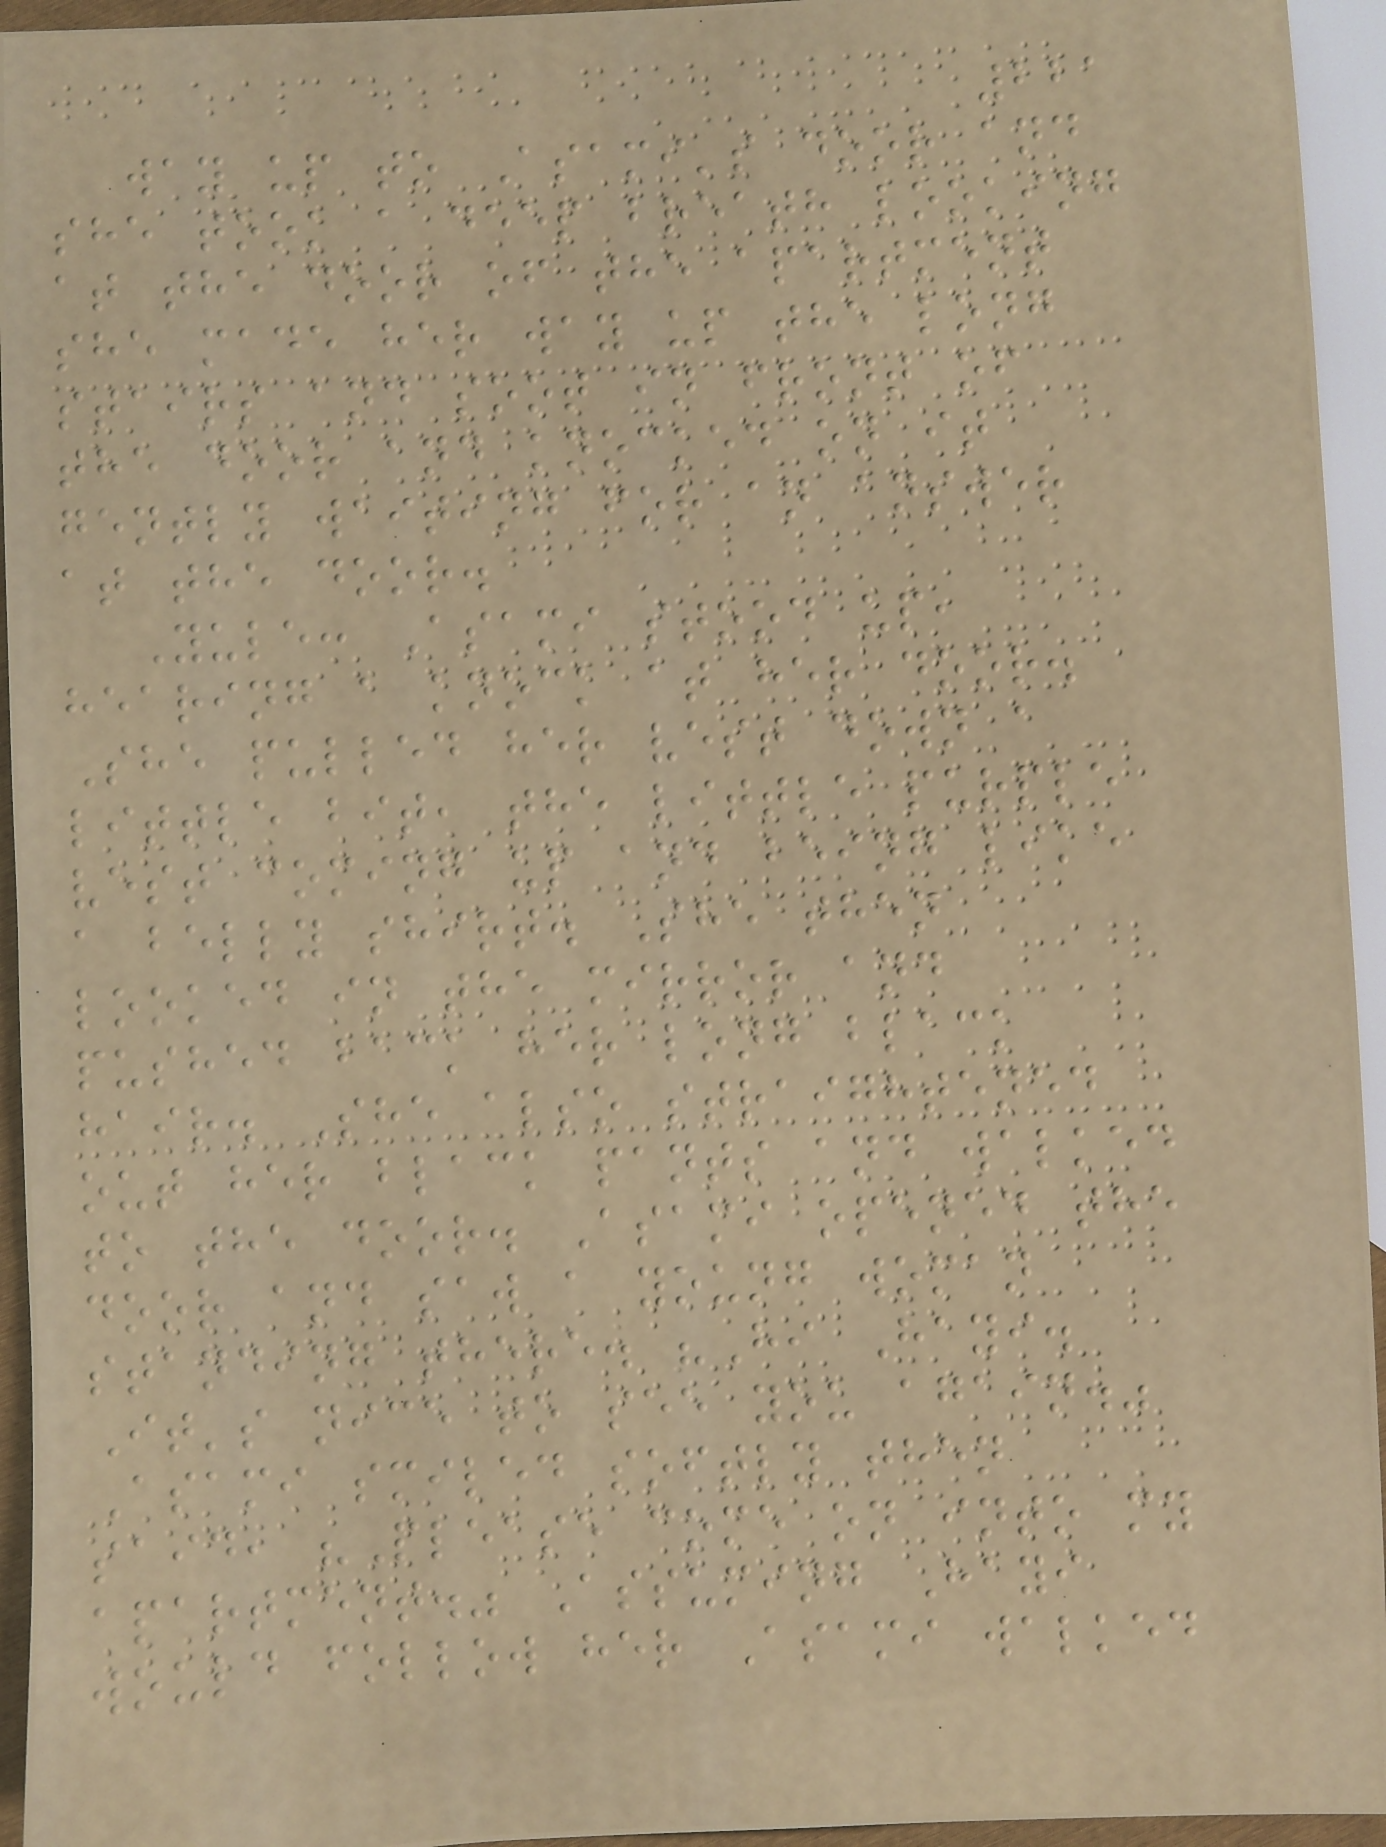221
way up to Asami's door and
she took a deep breath looking
at the door of the apartment
she made her way up the long
stairs and soot in front of
the door and knocked on it
gently waiting for an answer
at the door.
Yule: Asami stood up,
hearing a knock at her door.
She pulled her vest down a
little bit, the little purple
vest coming up and being like
a belly shirt. She then
looked in the mirror and
pushed back her long black
hair. She also straightened
out her black pants and walked
to the door. Asami opened the
door and saw a young woman
standing there. "Hi Hayi.
It's nice to see you again."
Asami smiled softly then
said, "Please come on into my
apartment." Assuming Hayi
would follow her Asami walked
